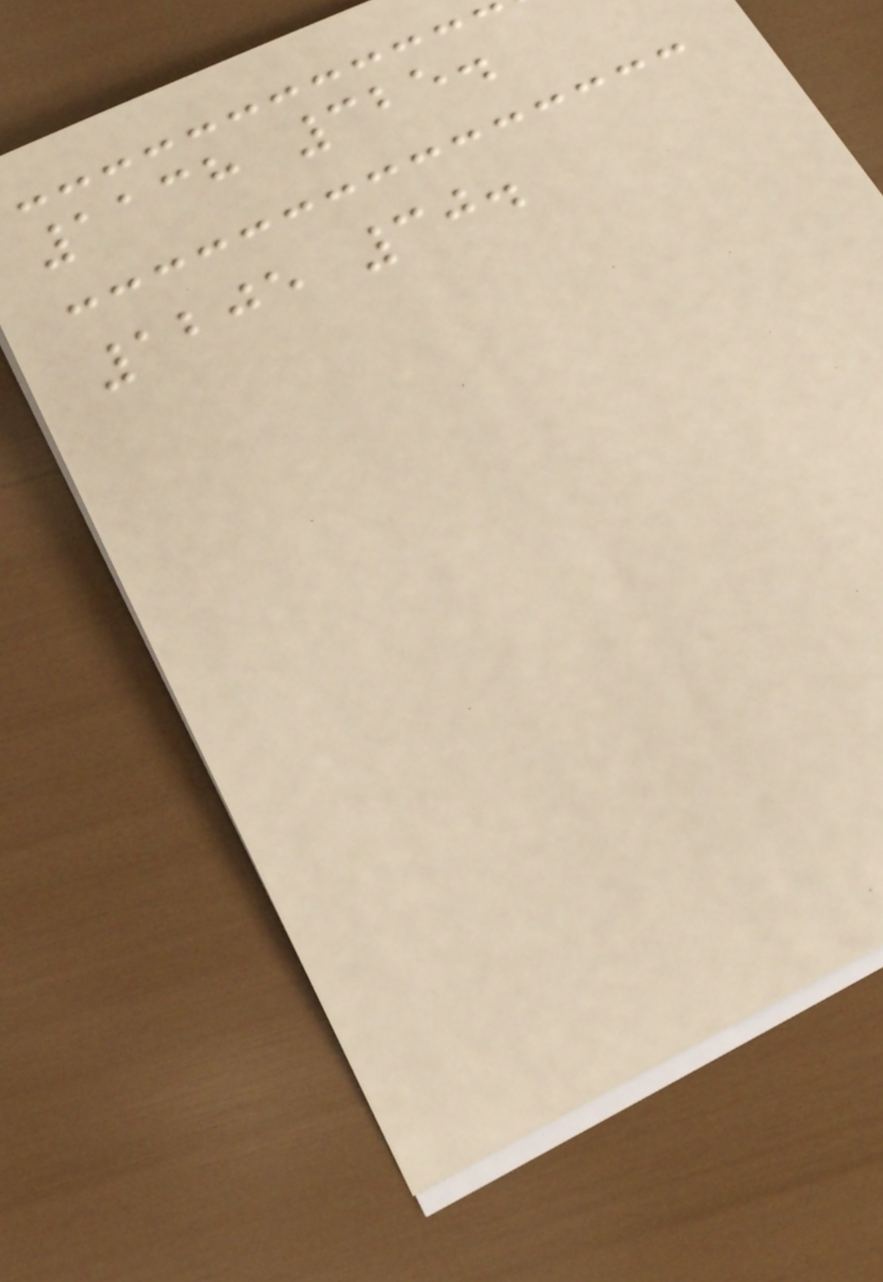1138 325.
1205 30.
